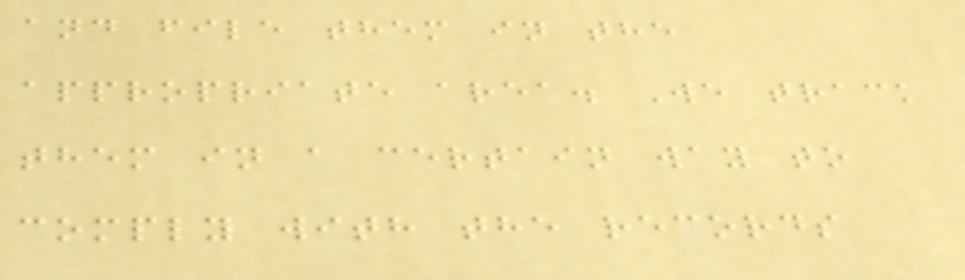and file them in the
appropriate area. We track
them in a certain way to
comply with the records
